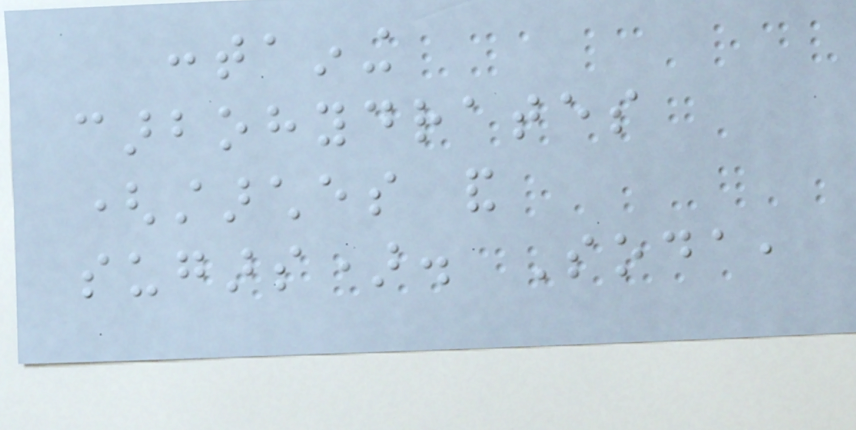containing
carbohydrates
(starches and
sugars). Soda,
